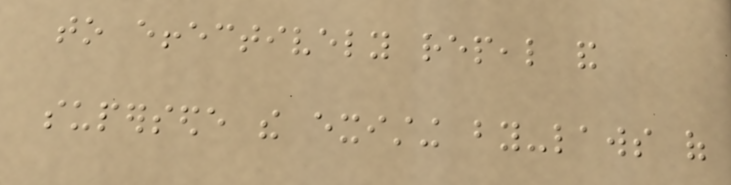to effectively repeal and
supersede the existing by-laws of
